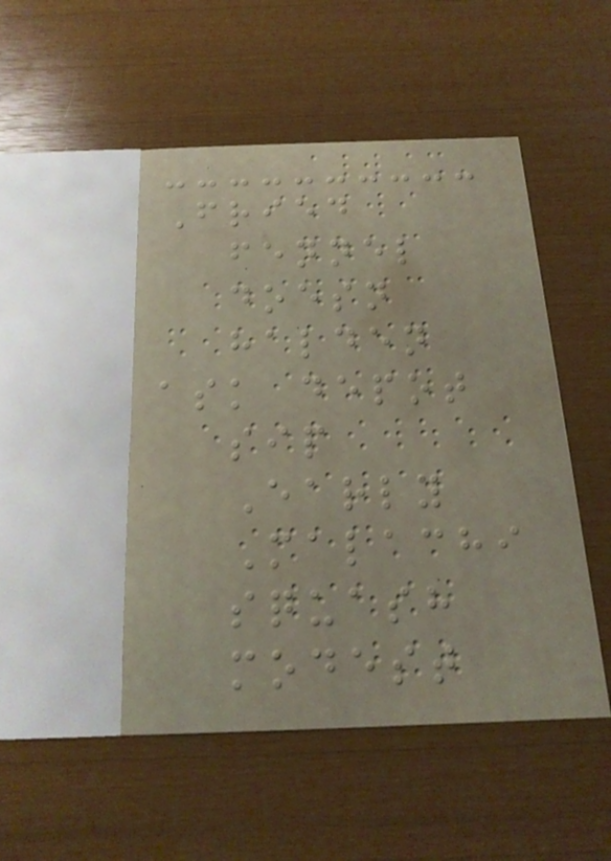Fried
fennel
doesn
halden
ask depot
sip
Early
Malachi
squash
modest
